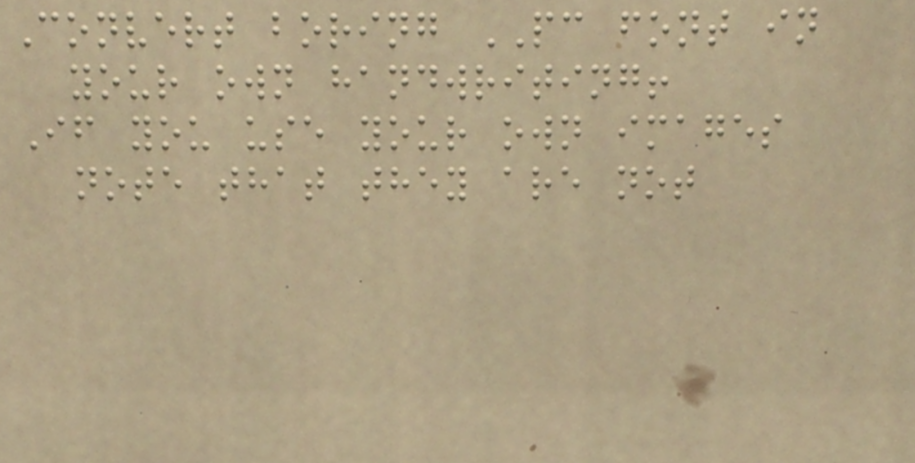Convert boring PC font in
your own handwriting!
If you use your own images
note that they are not
